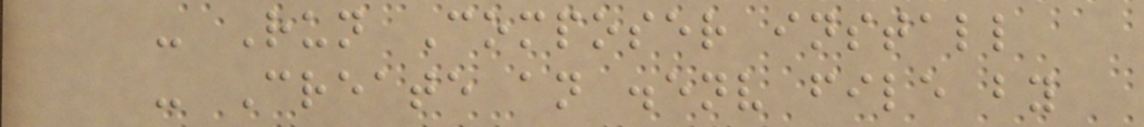- Run Composer install
- Create an .env file by
